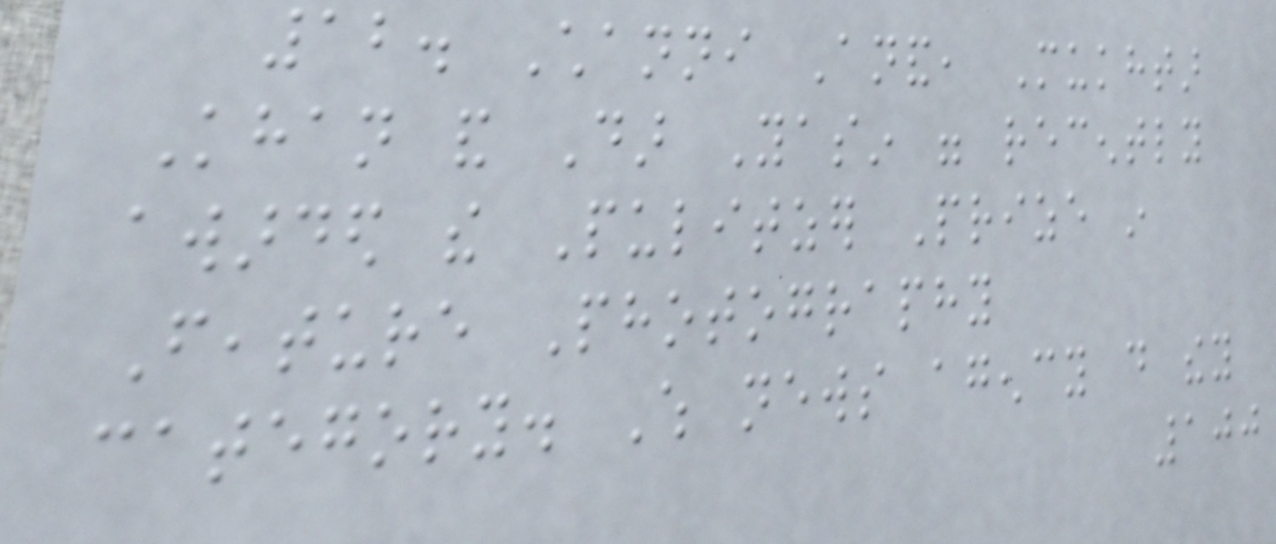12. Channi Anand, Mukhtar
Khan and Dar Yasin were recently
awarded the Pulitzer Prize in
Feature Photography
category. Which news agency do they
100
